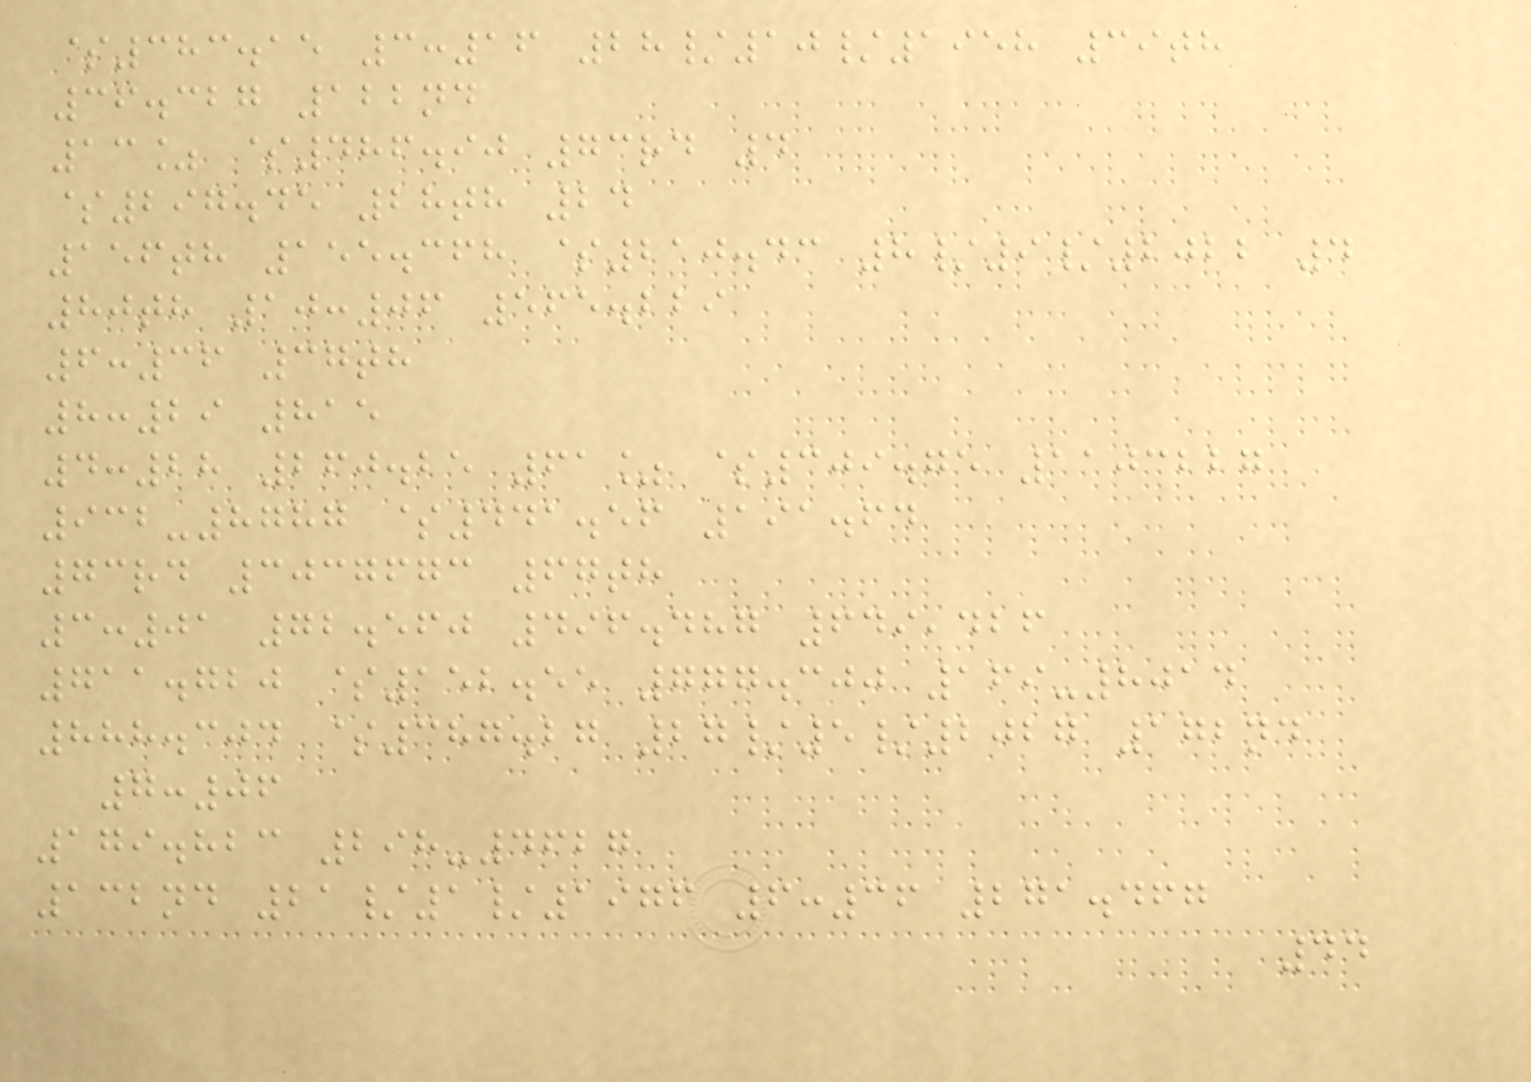$383.15 3:16 28/10/1958 39th
36.327 122nd
13% $486.90 73rd 4
$297.45 28th 24
156th 155.368 $210.43 8/9/2022 4
80th 10:06 565.229
6:36 37th
8:29 815
4:28 260.25 61% $309.75 1103227
932-8787 $441.56 191.64
73rd 3037673 67th
3:01 72.560 496.487 649,426
711.720 $152.55 777.300 169-8014
888.304 $387.27 27/5/2027 172nd
7:06
179.823 298-4627
132nd 21/1/1976 6:36 271.467
44
